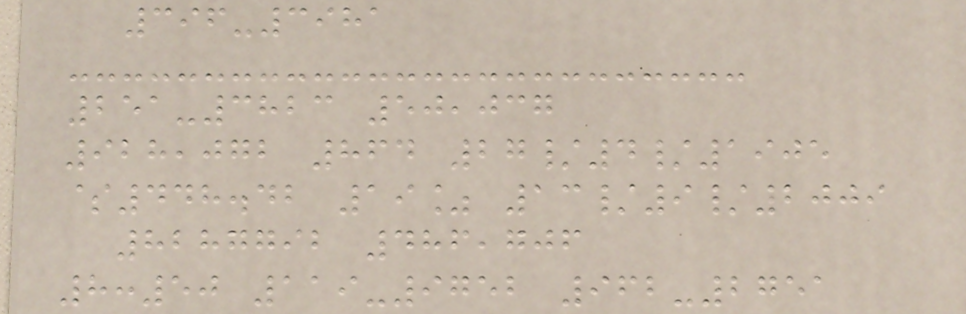396-3981
251-3823 50,037
928,072 864 27/4/1905
$448.42 19% 13/9/2009
8287792 486,706
8:50 119-9752 962-2751
